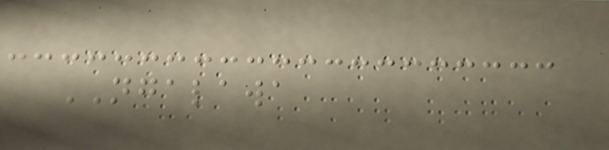NGALAWA
